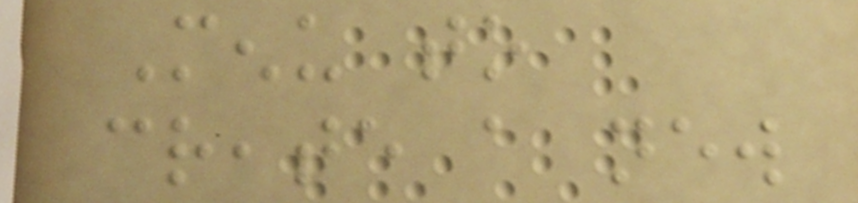Menu to
create a new
